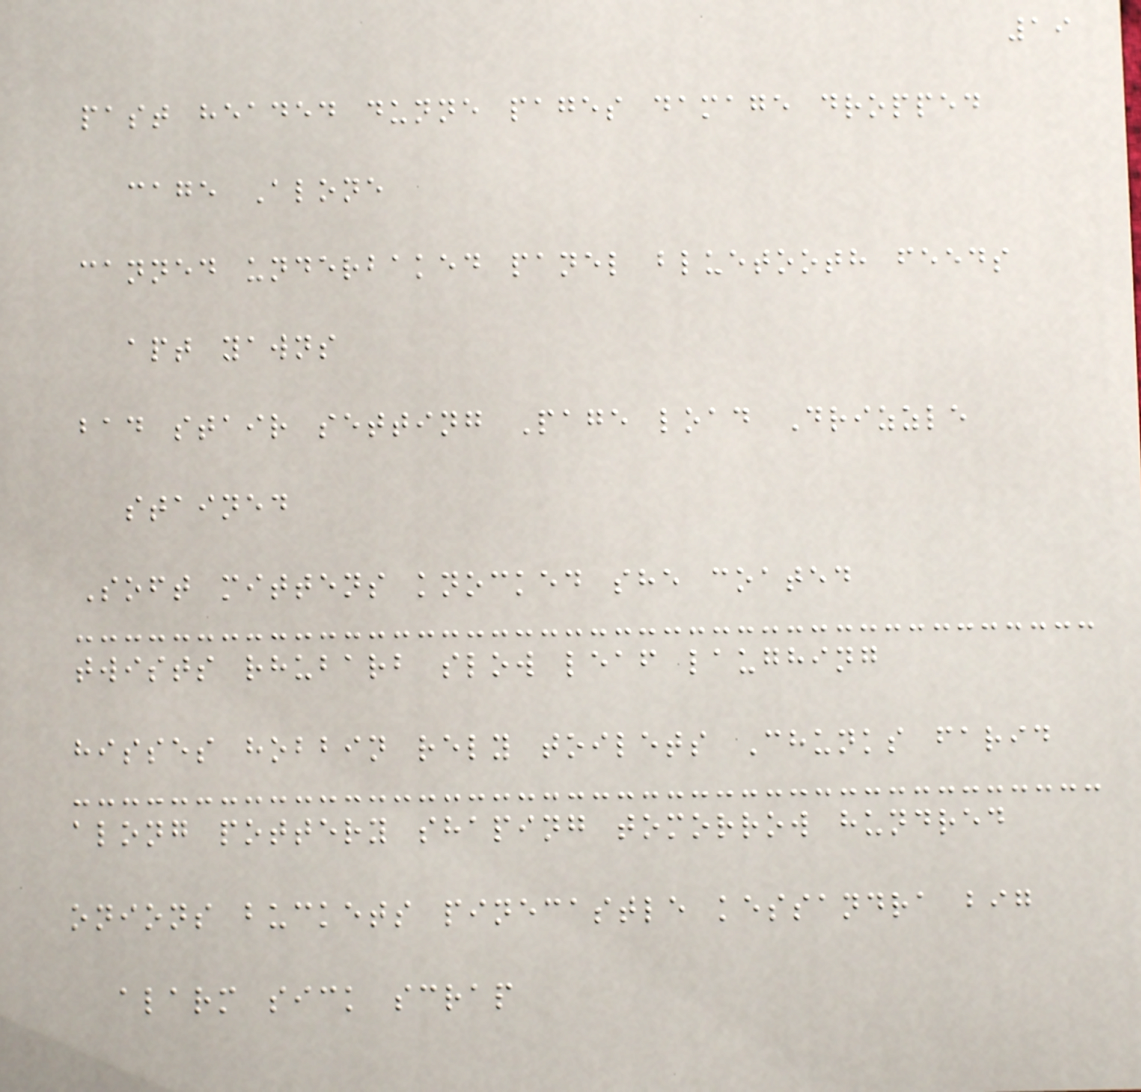19
past headed dunne pages damage dropped
cage Alone
canned underbaked panel bluetooth feeds
apt yawns
bad stair setting Page load Drizzle
stained
Soft mittens knocked she coated
twists rhubarb slow leaf laughing
hisses hobbin rely toilets Chunks farid
along pottery shaping tomorrow hundred
onions buckets pinecastle kessandra big
alarm sick scrap
